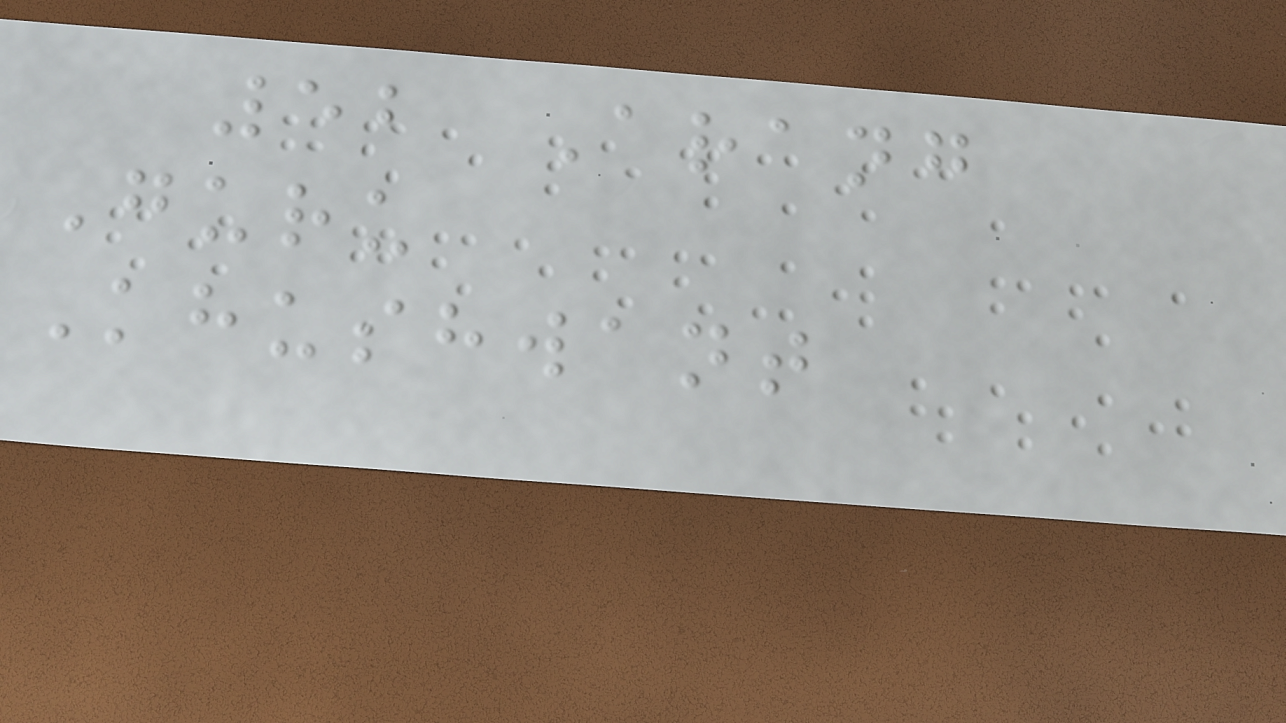52 Arang
Guru
Khushwant
